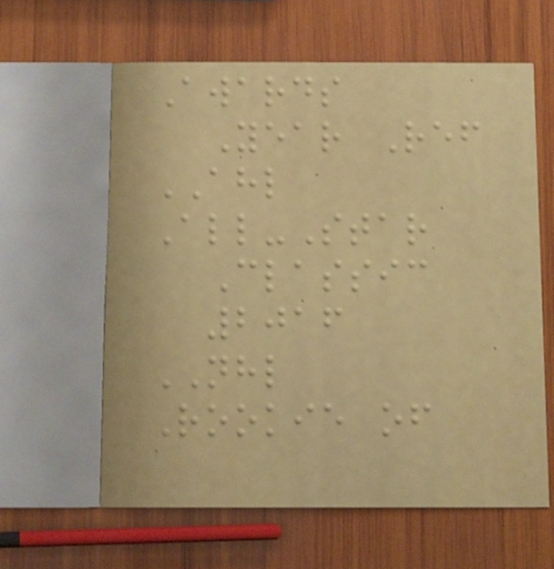Awards
Year Ref
AHL
All-Star
Classic
2016
NHL
Rookie of
